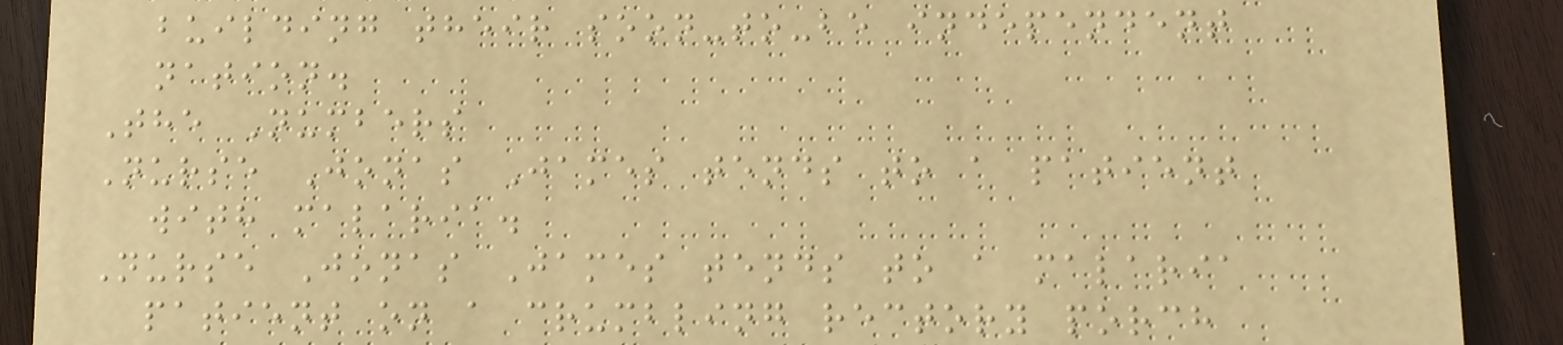building their soon-to-be independent
nation.
The Numbers
Nurse Jonas James tends to a patient
with malaria.
Nurse Jonas James tends to a malaria
patient on a crumbling rectory porch
